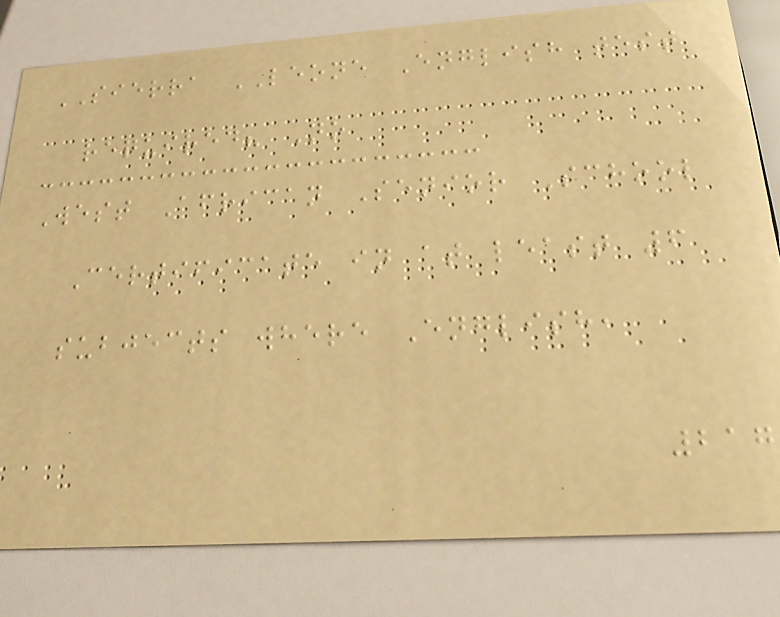SIERRA LEONE English test
required? No
West African Senior School
Certificate in at least 6
subjects where English,
217
